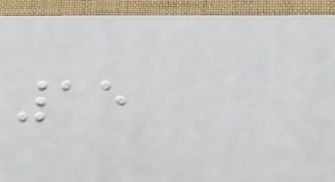15
